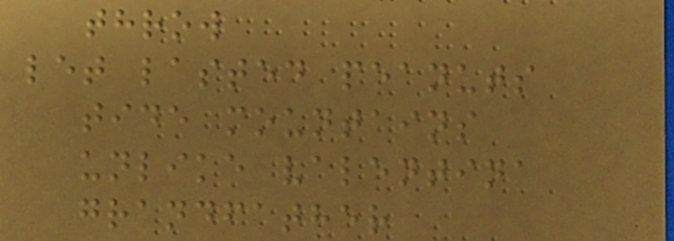throw
let lasted peanuts
tide mountains
unlike valentina
grandfather
